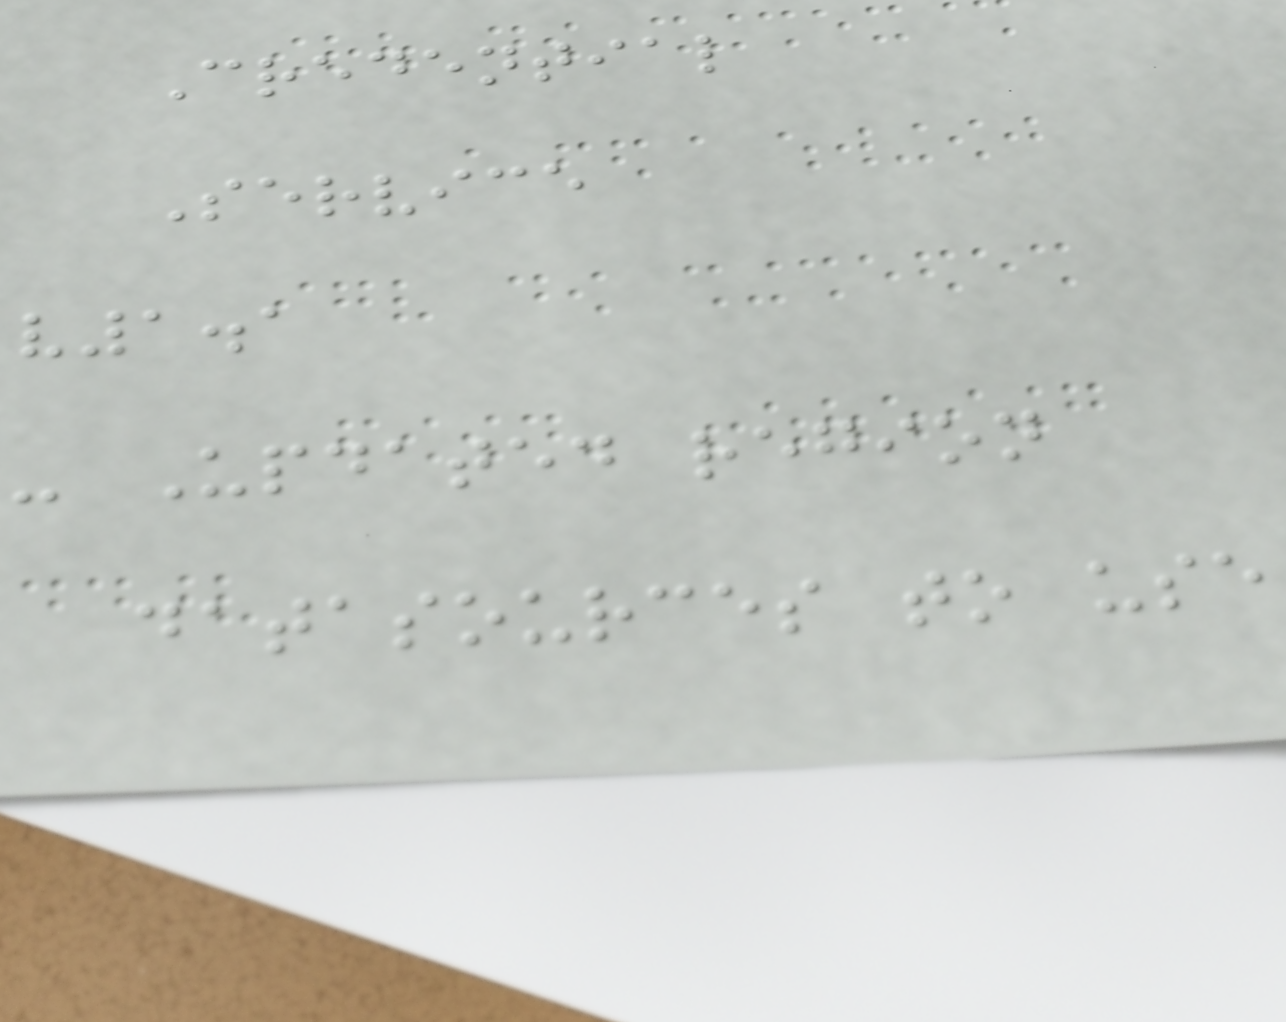Credential
Service
v1.1
- Updated region
datasources to use
